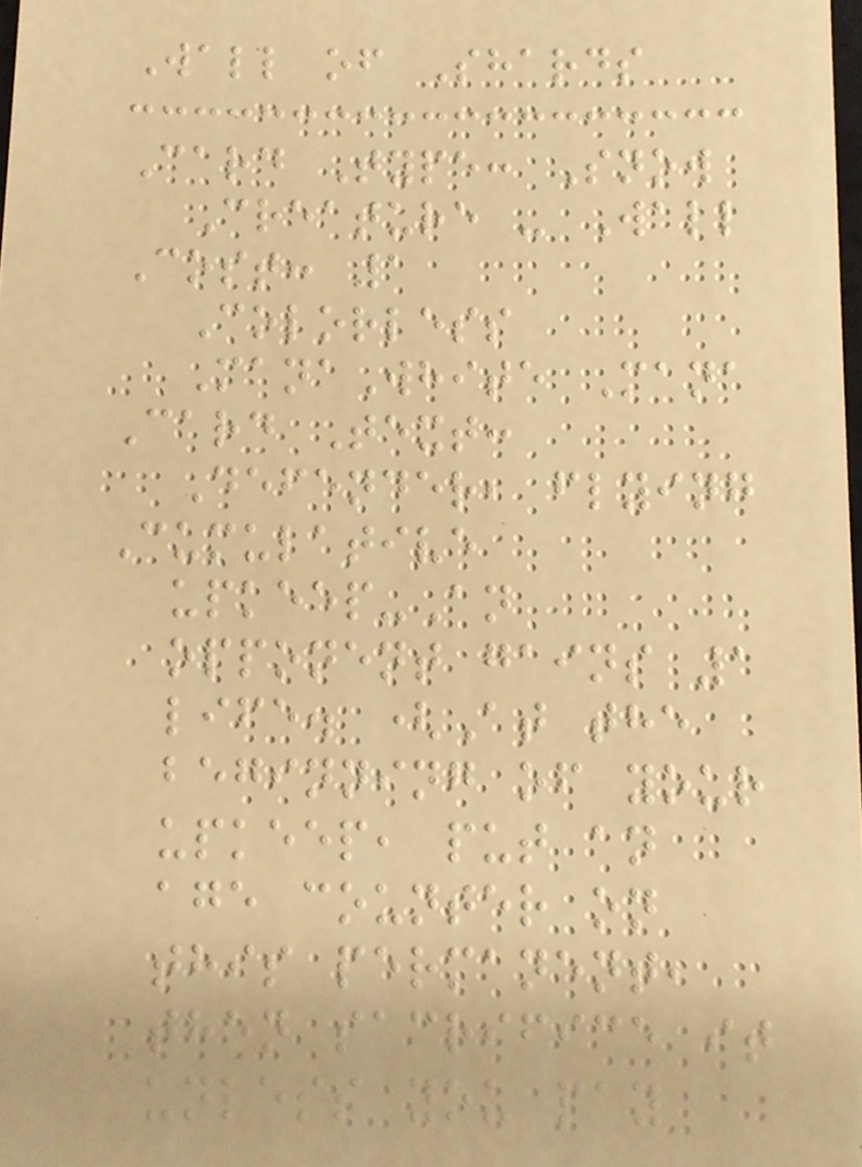Wall of Shards
Card Type: Snow
Creature - Wall
Cost: 1
Colorless
ManaWhite Mana
Card Text:
Defender, flying
Cumulative
upkeep-An
opponent gains 1
life. (At the
beginning of your
upkeep, put an
age counter on
this permanent,
then sacrifice it
unless you pay
